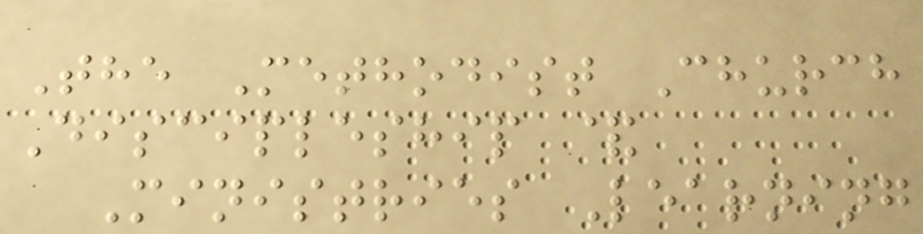The Methodist Church
Discipleship &
Ministries Learning
